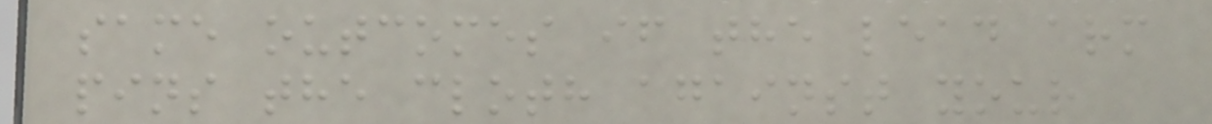same outcomes if the lead arm
pins the cloth against your
